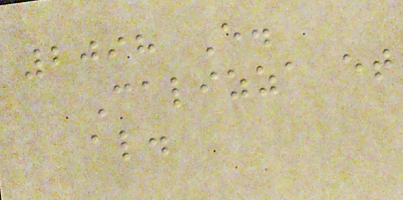2098 E.
Calizza et
al.
